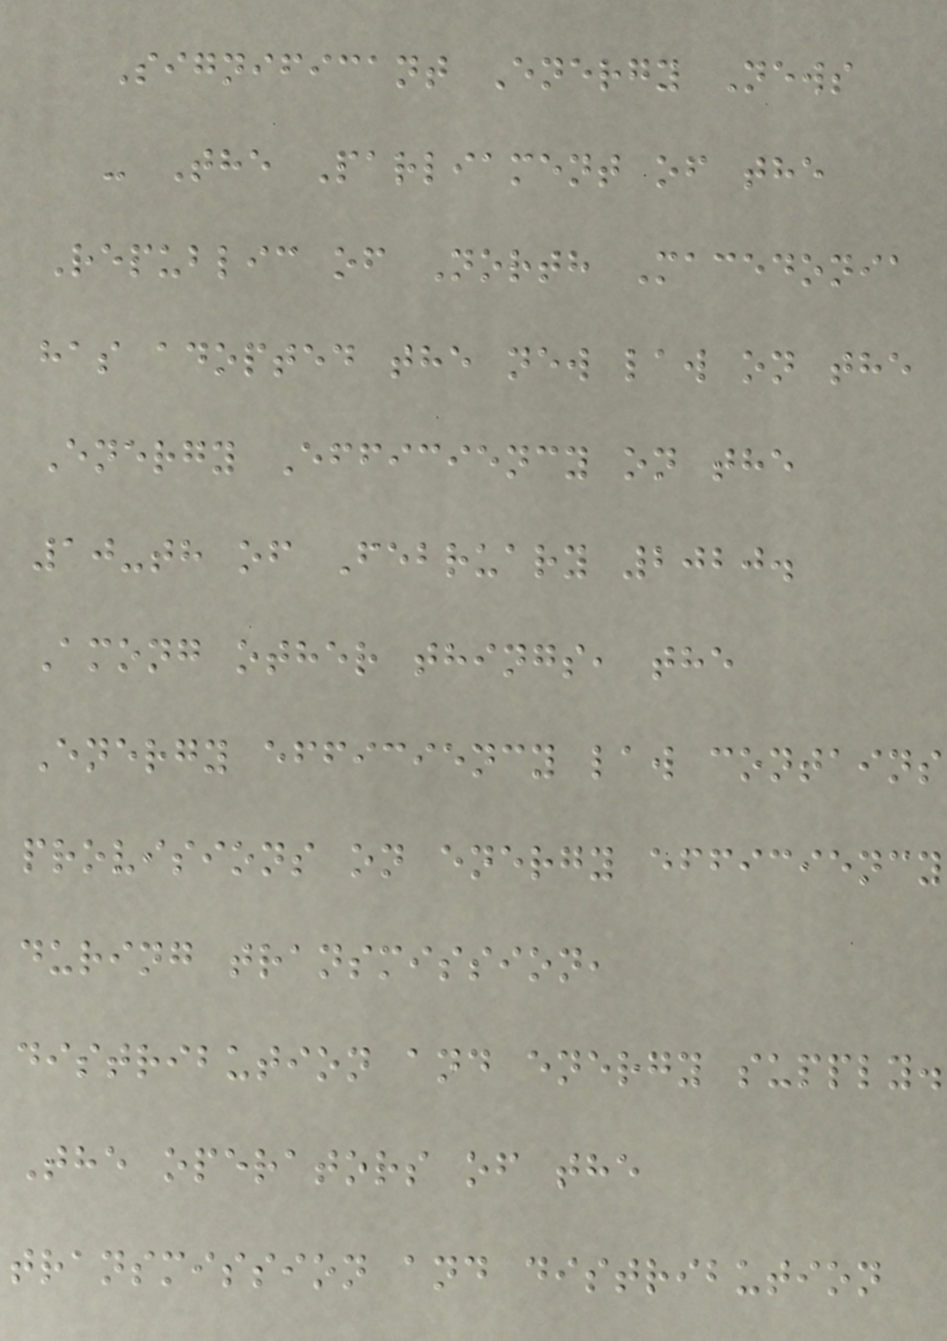Significant Energy News
- The Parliament of the
Republic of North Macedonia
has adopted the new law on the
Energy Efficiency on the
10-th of February 2020.
Among other things, the
Energy efficiency law contains
provisions on energy efficiency
during transmission,
distribution and energy supply.
The operators of the
transmission and distribution
